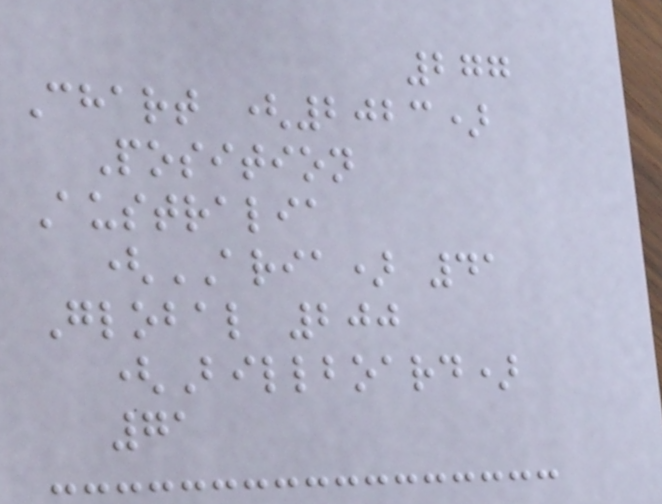277
Chart (2023)
Position
Australia
(ARIA) 41
Global 200
(Billboard)
71
